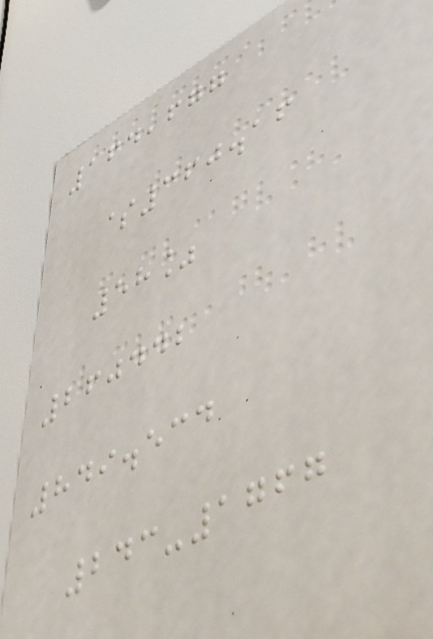164,677
$360.16
58%
260442
849.534
243-1767
